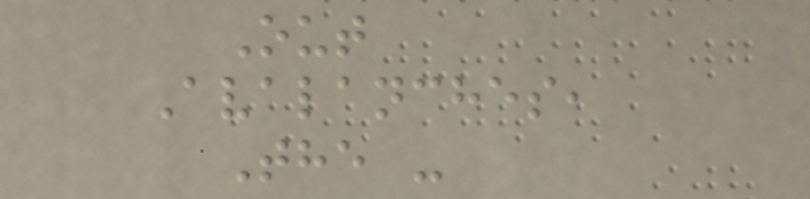Out
Avalanches,
The -
